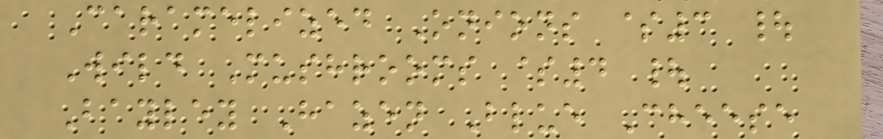Caramelized Onions $3 |
Wild Mushrooms $4 |
Bayley Hazen Blue Cheese
